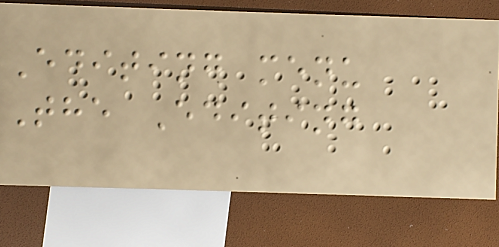Editing menu
The Editing
